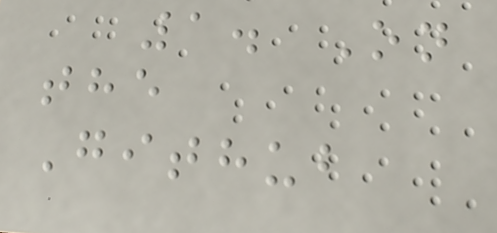1. On
the
Github
